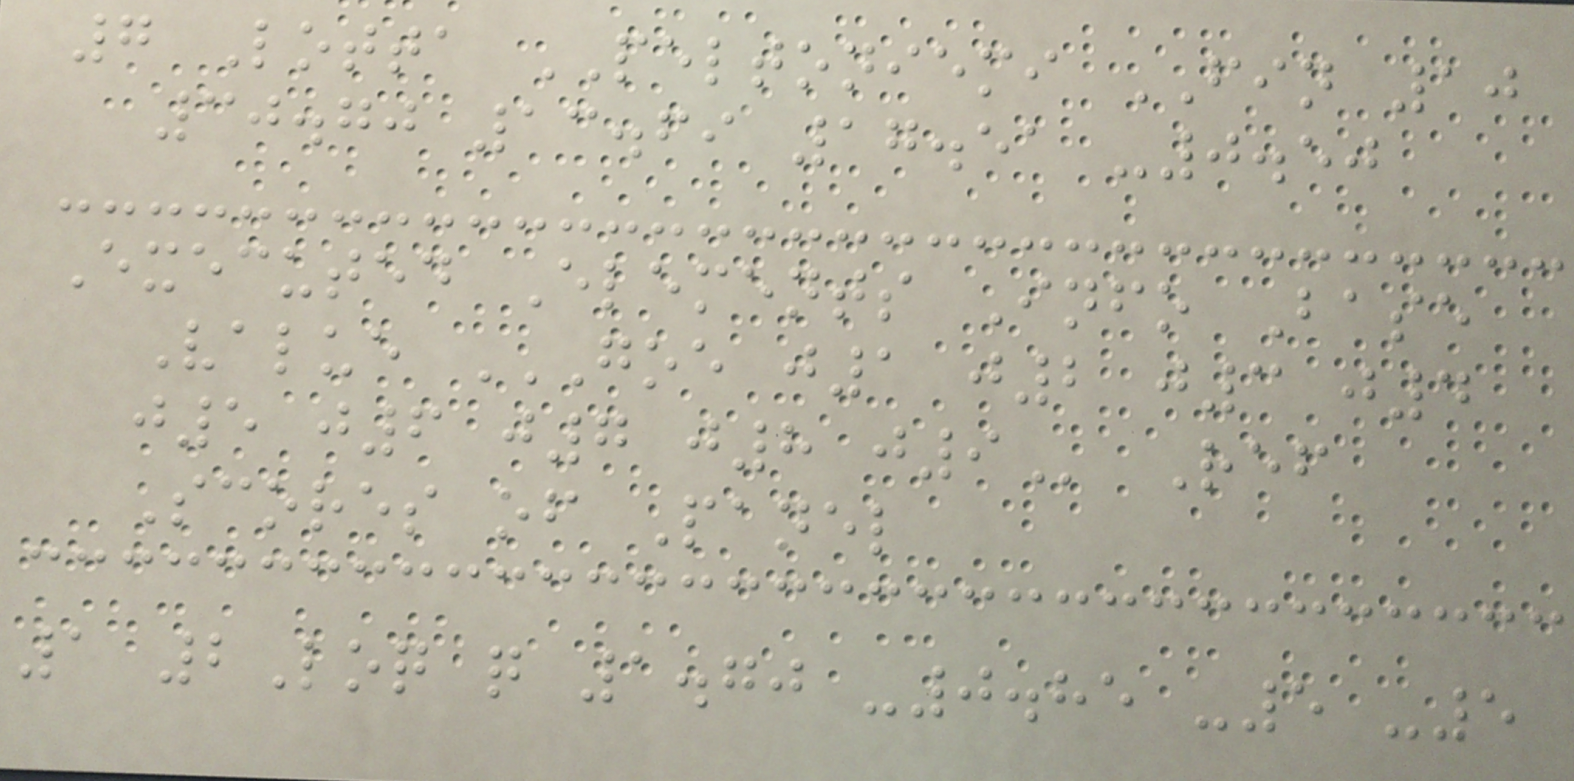7 Lotta PELTONIEMI FIN 10
30.70 13.69 17.51 -0.50
Executed Elements Info Base
Value GOE J1 J2 J3 J4
J5 J6 J7 J8 J9 Ref
Scores of Panel
1 2Loq q 1.70 -0.85 -5 -5
